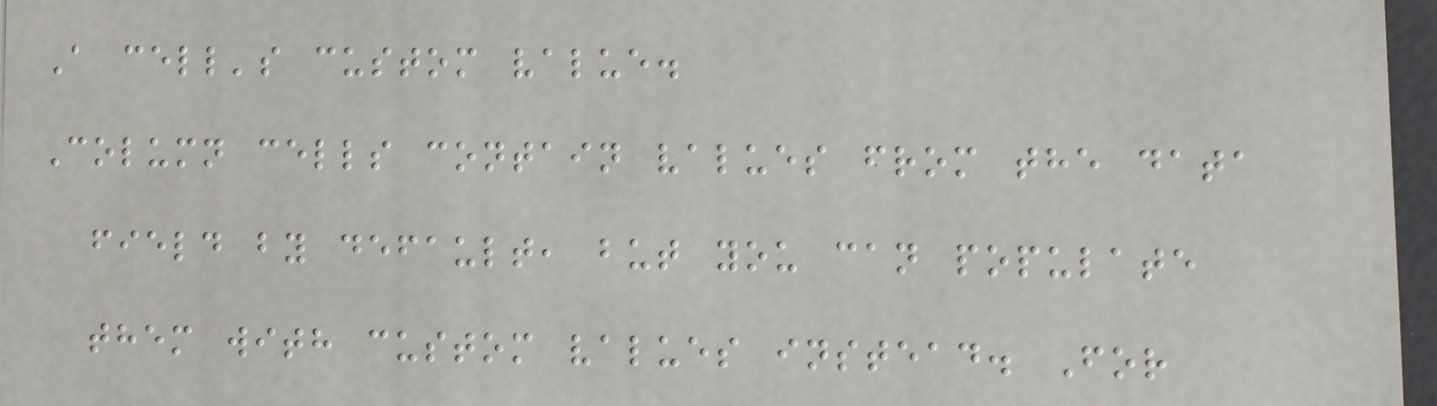A cell's custom value.
Column cells contain values from the data
field by default, but you can populate
them with custom values instead. For
